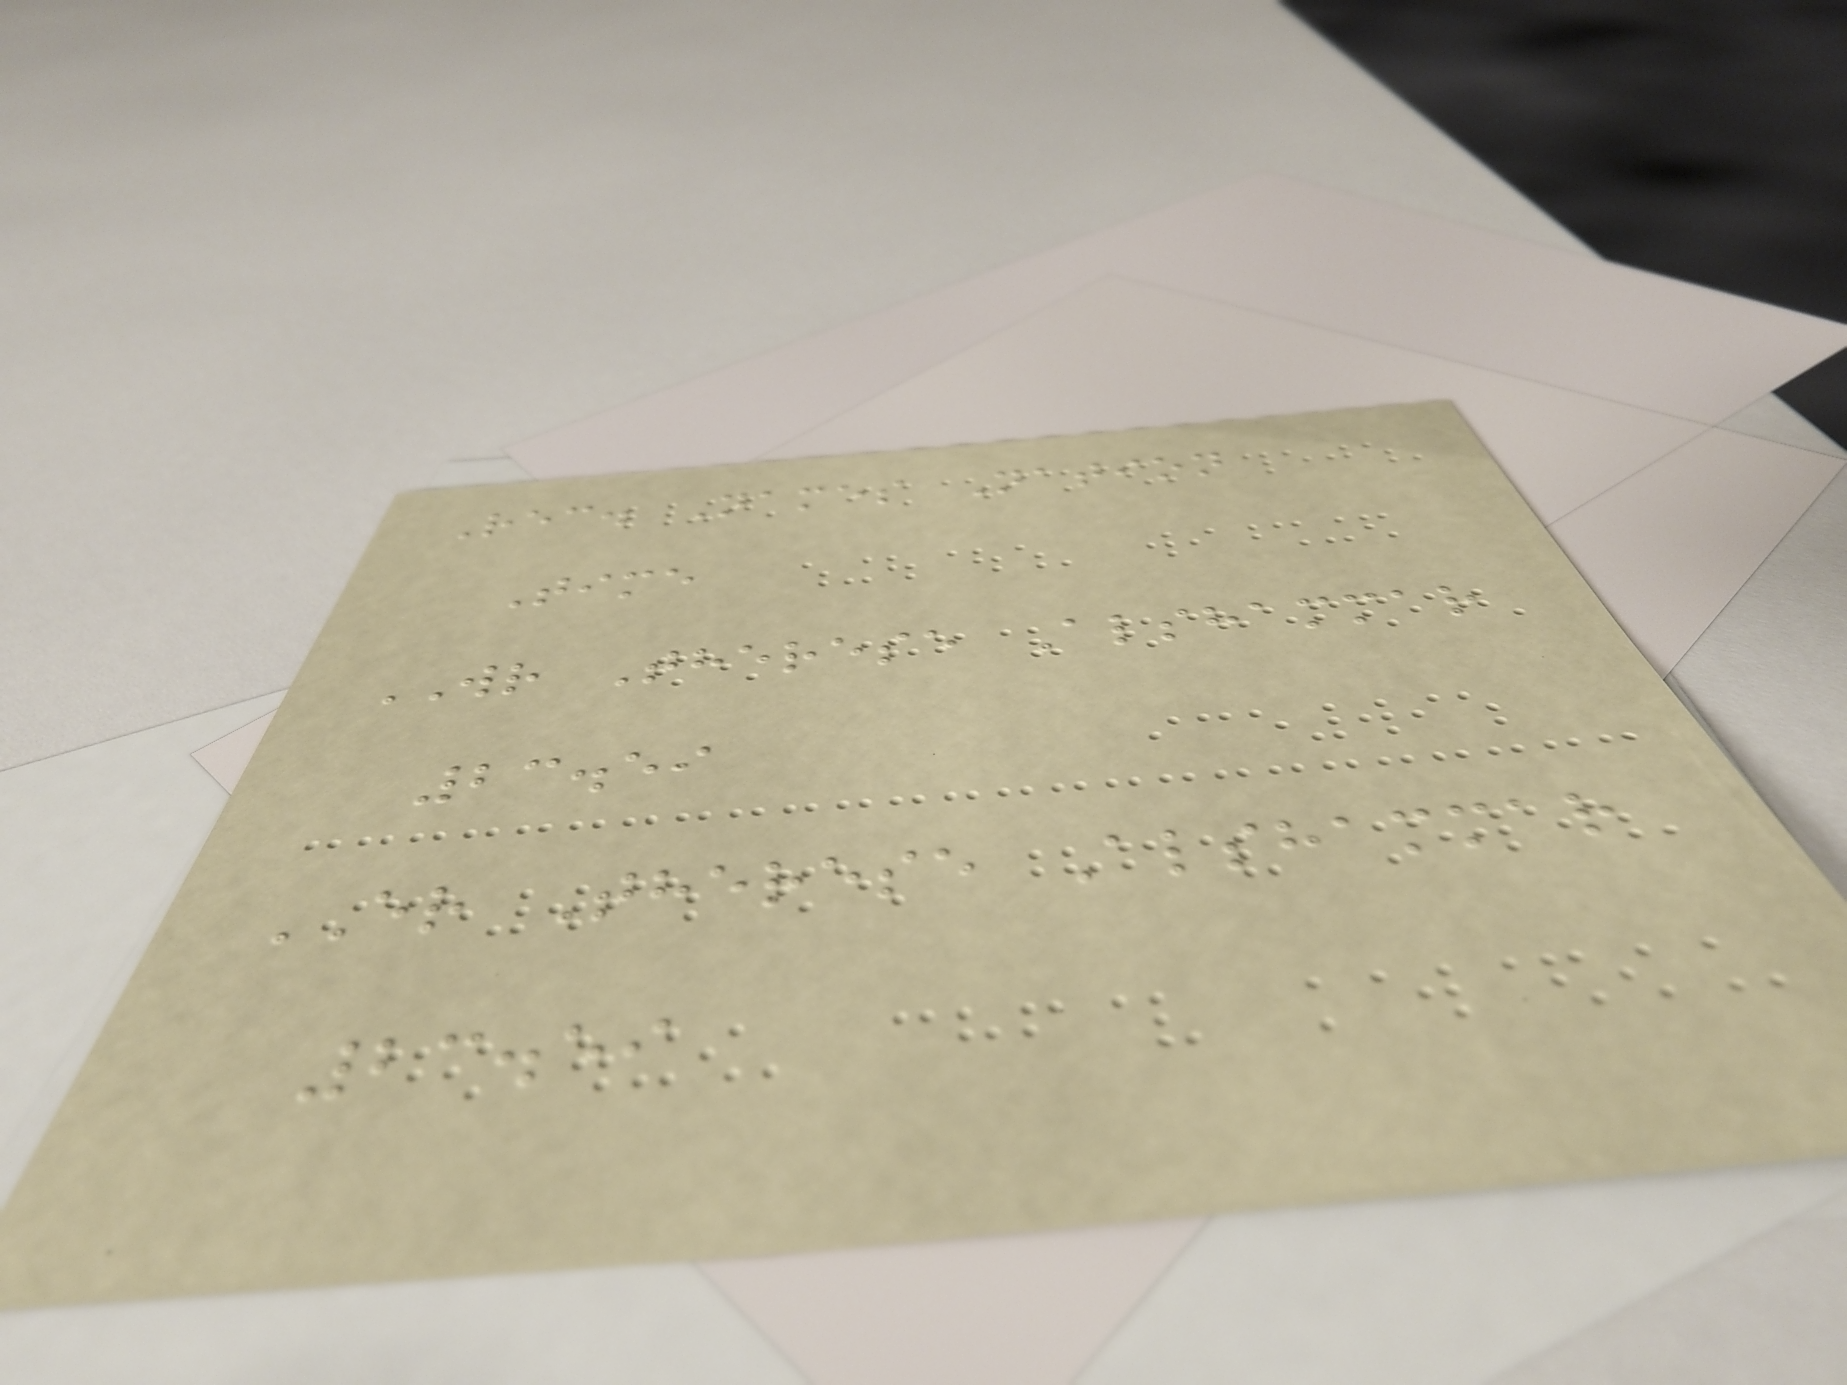Rec. Names Nation
Time
WR Therese Alshammar
23.59
ER Therese Alshammar
23.59
